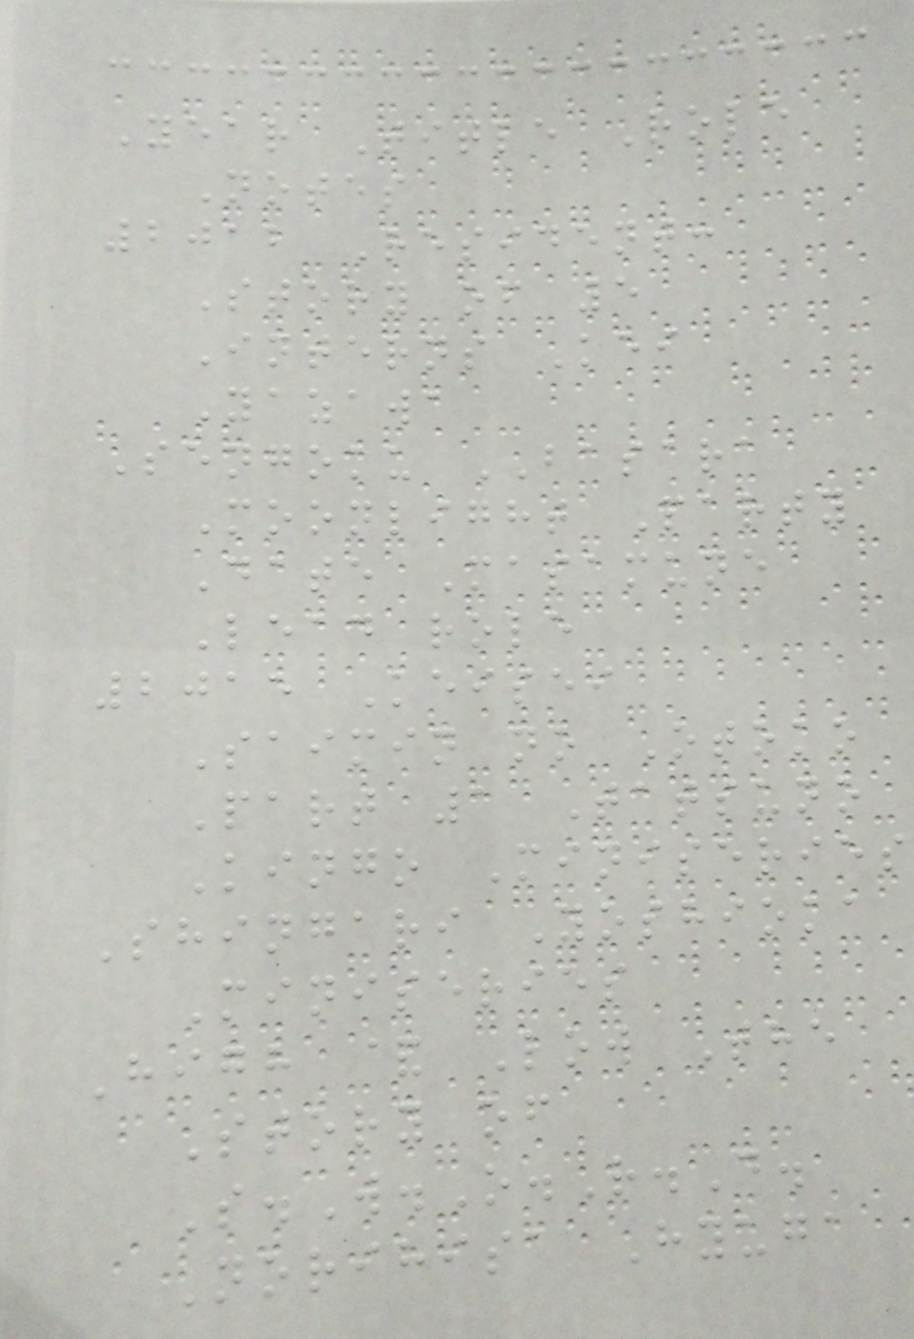Year Title Role
Notes
2012 Resident:
Story of 5
Interns Kei
Yazawa
Sengoku BASARA
Moonlight Party
Date Masamune
Lead role
2015 Keisei
Saimin no Otoko
Part 1 Tatsuno
Kingo Miniseries
Shingari Yoshioka
Miniseries
High & Low The
Story of
S.W.O.R.D.
Norihisa Hyuga
